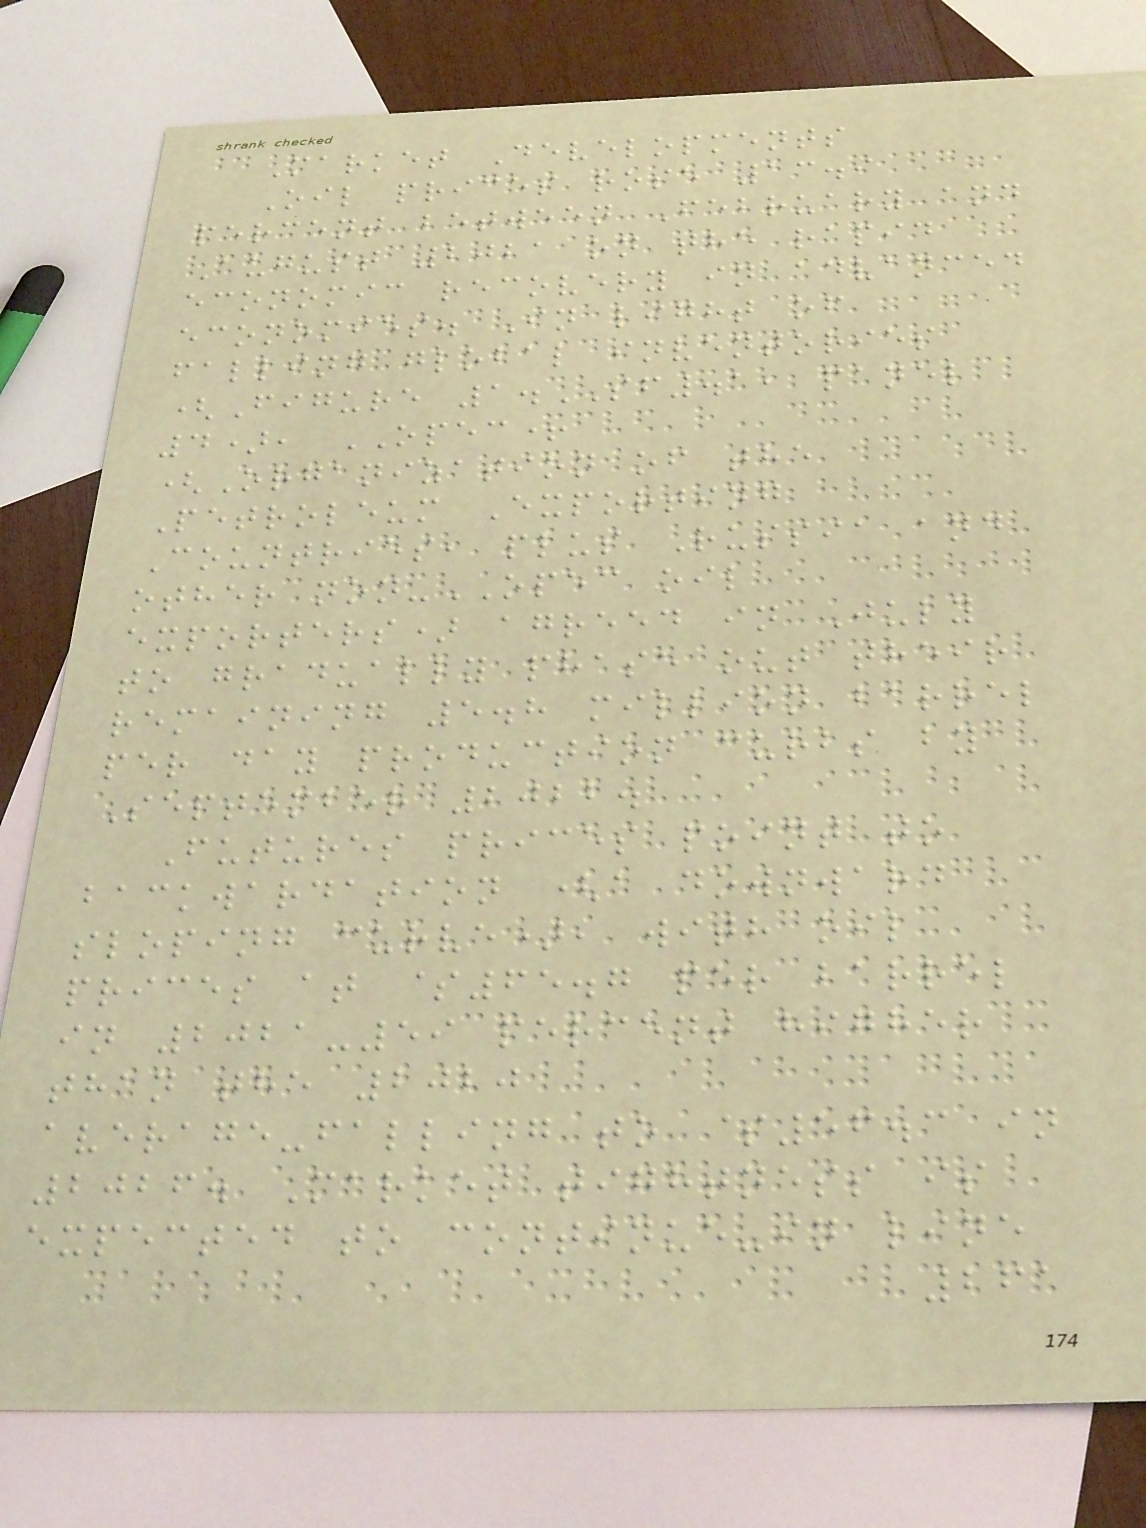Market Developments
Oil prices rose 13.9
percent between February and
August 2021 on the rapid
economic recovery in advanced
economies. In light of
falling global inventories
(Figure 1.SF.1, panel
4), OPEC+
(Organization of the
Petroleum Exporting
Countries, plus Russia and
other non-OPEC oil
exporters) agreed in July
to gradually phase out their
remaining 5.8 million barrel
per day production curbs by
September 2022.
Futures prices point to
backwardation (a downward
sloping curve), with oil
prices at $65.7 per barrel
in 2021-59 percent higher
than the 2020
average-falling to $56.3 in
2026. Market tightness is
expected to continue-in line
261
